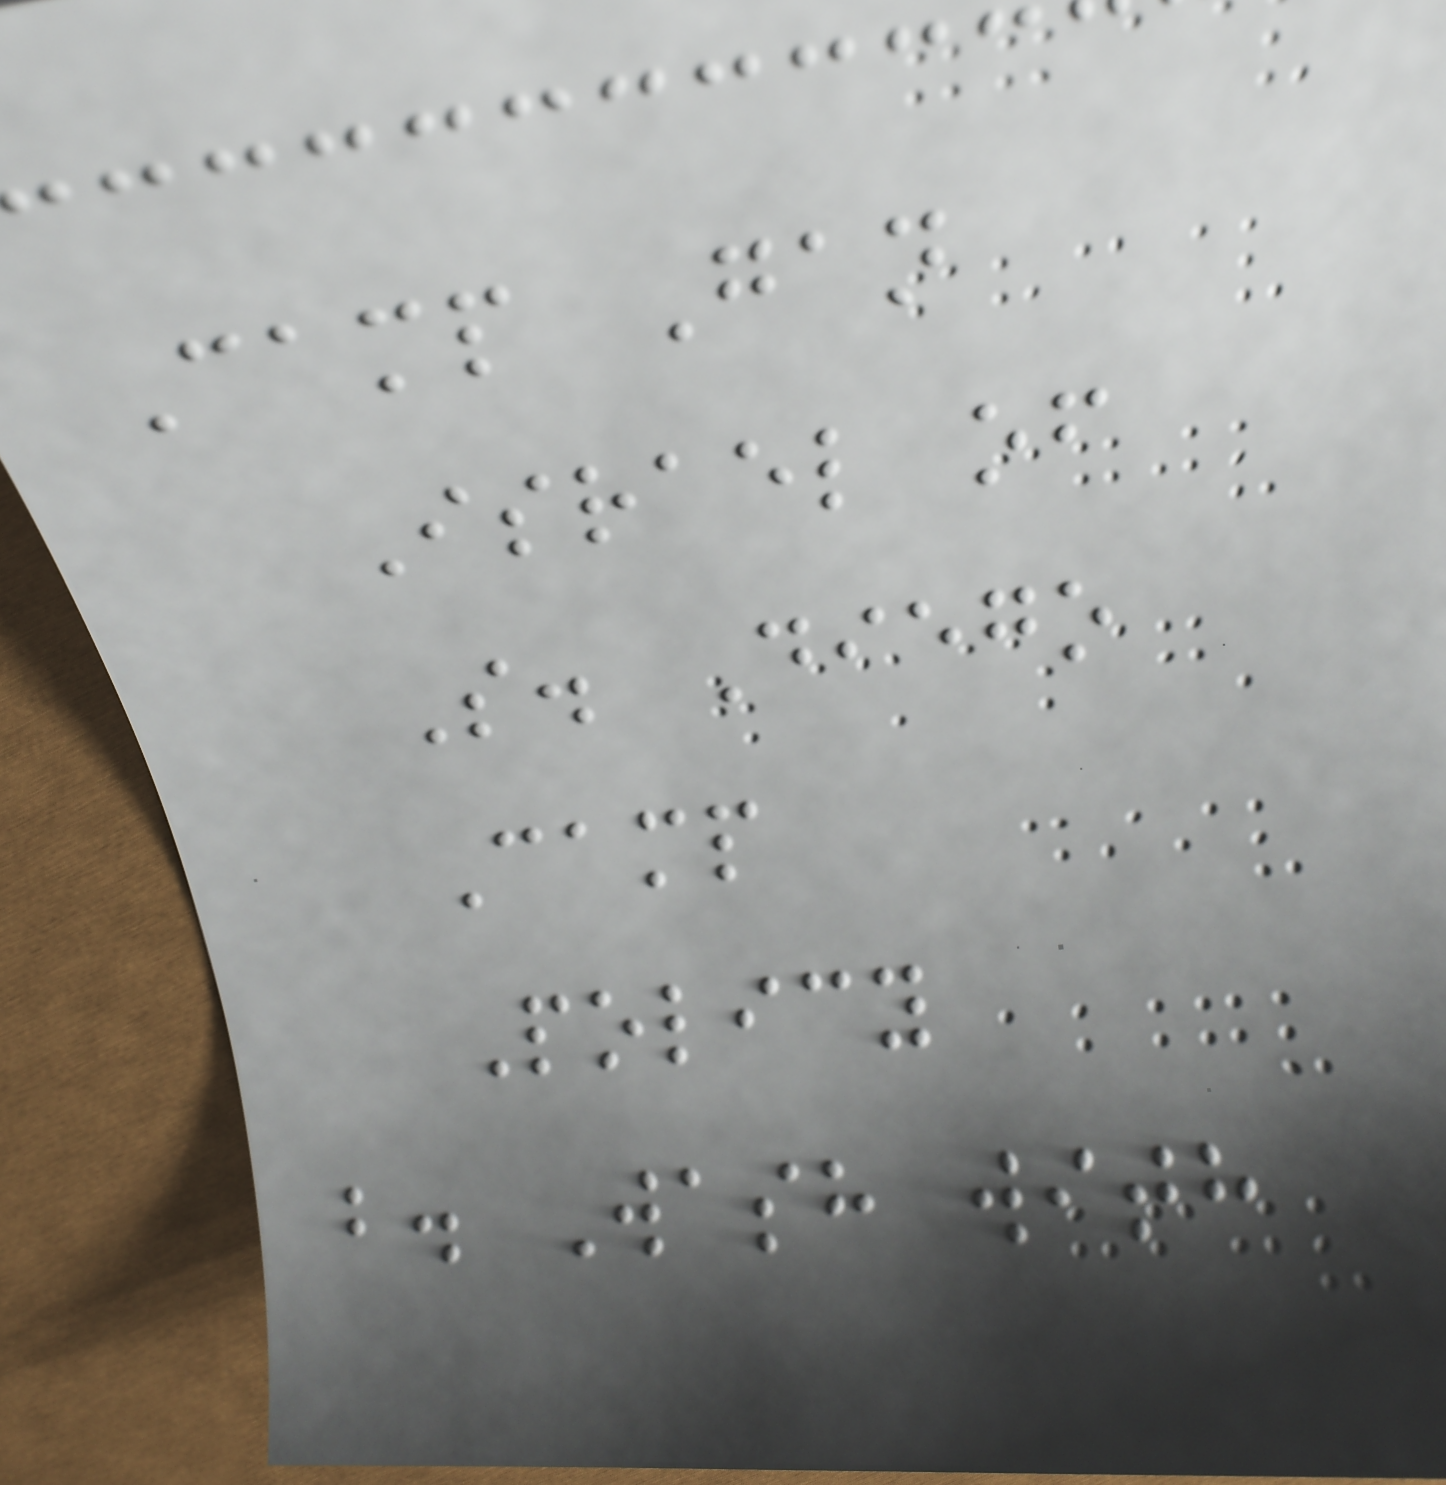Camp Gan
Israel of
S. Diego
Camp
Policy
b. Wash with
